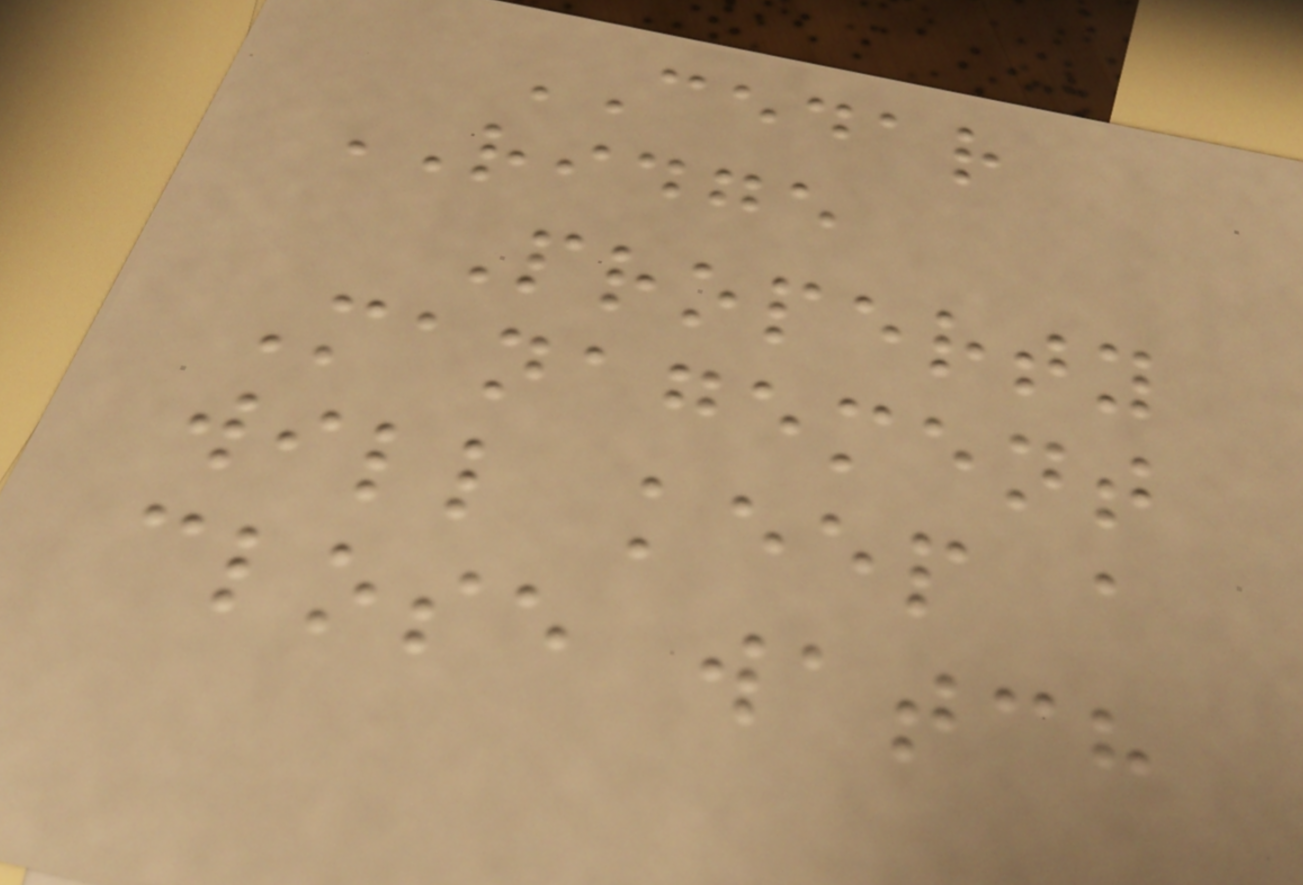CEDAR
RIDGE
Property
Management
will keep a
close watch
